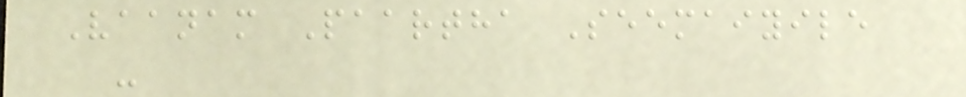Vaanam Paartha Seemaiyile
-
